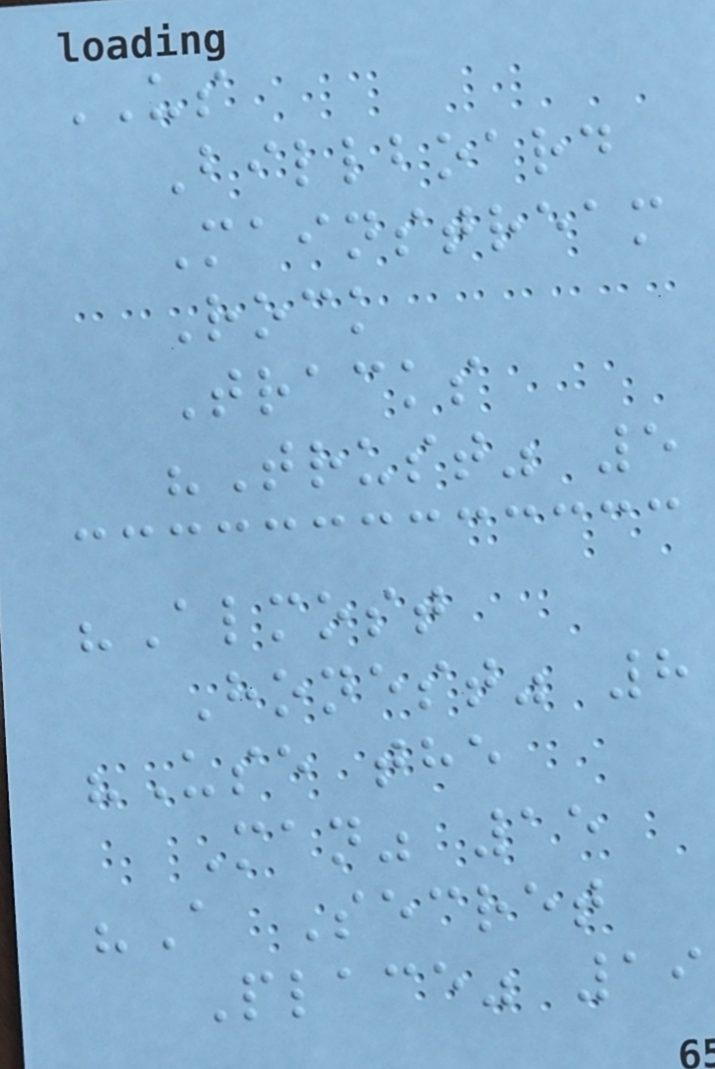US
Billboard
Mainstream
Rock
Tracks
"Trust" 5
"Almost
Honest" 8
"Use the
Man" 15
"A Secret
Place" 19
